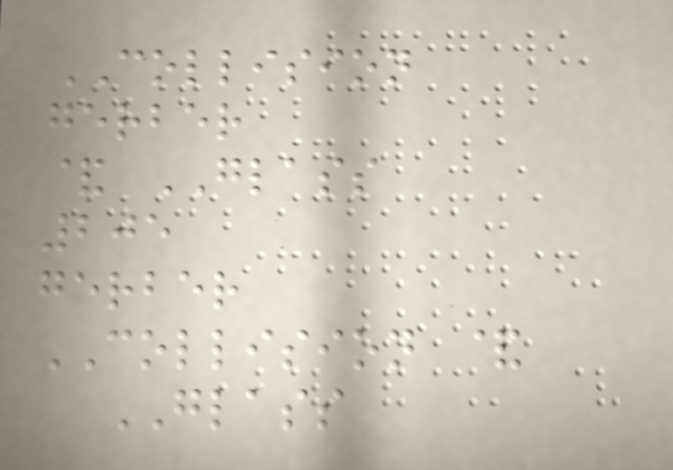COLLISION
gerber
& GLASS
205
gerber
COLLISION &
GLASS
